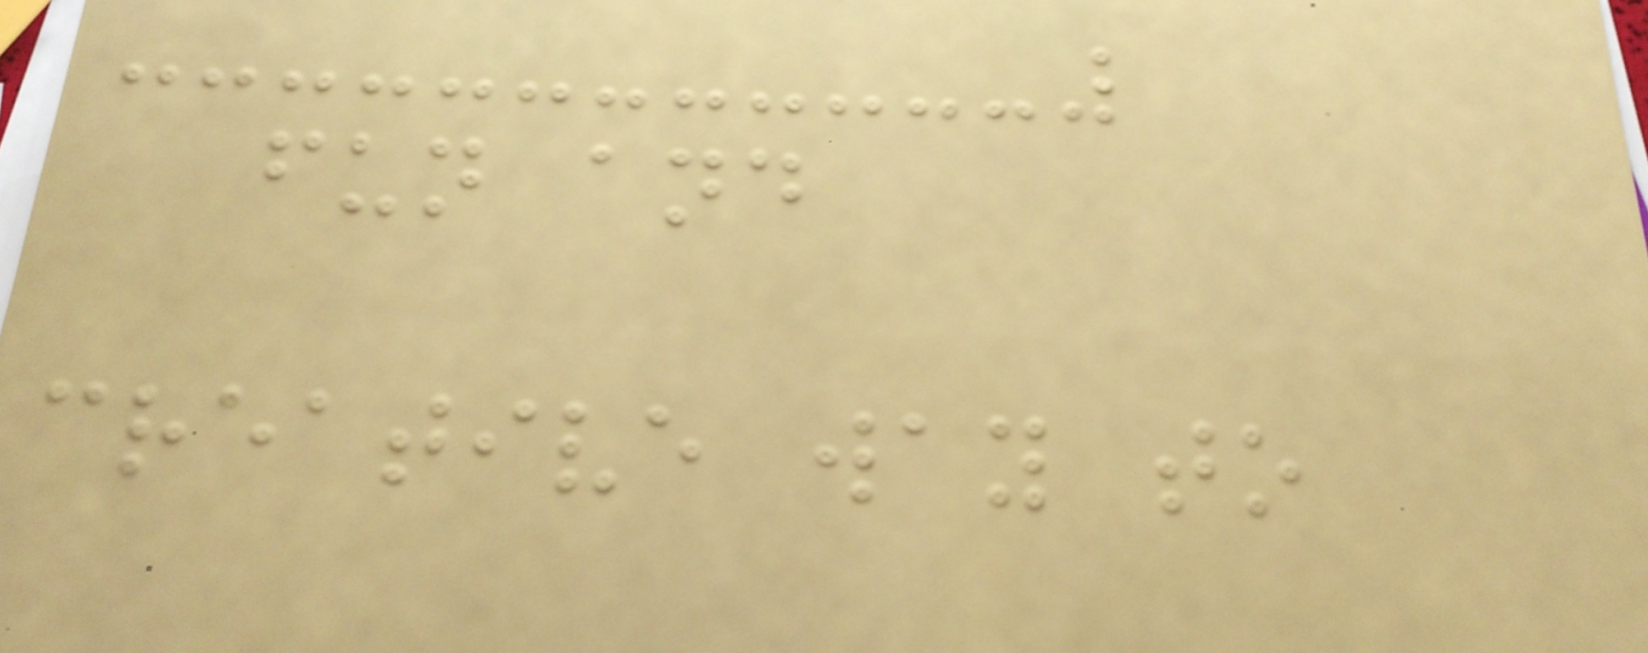fun and
creative way to
